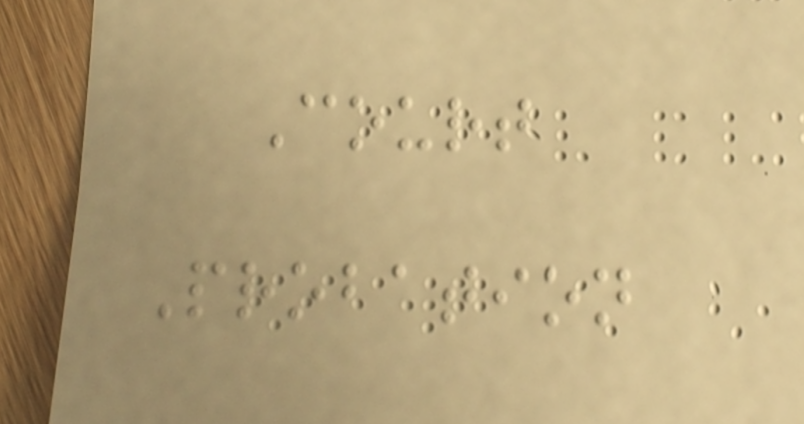Court
Probation
